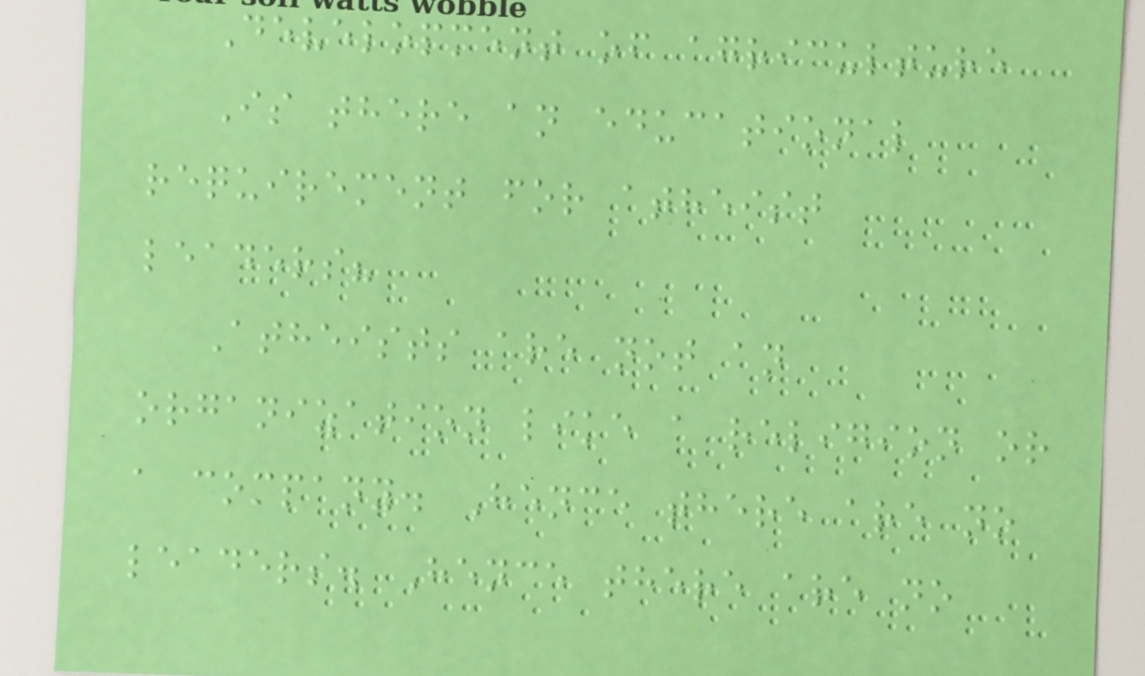Development of agriculture
Is there an educational
requirement for atheist
leaders?
Atheists are not an
organization like a religion or
a company. Hence there are no
leaders. Hence there are no
